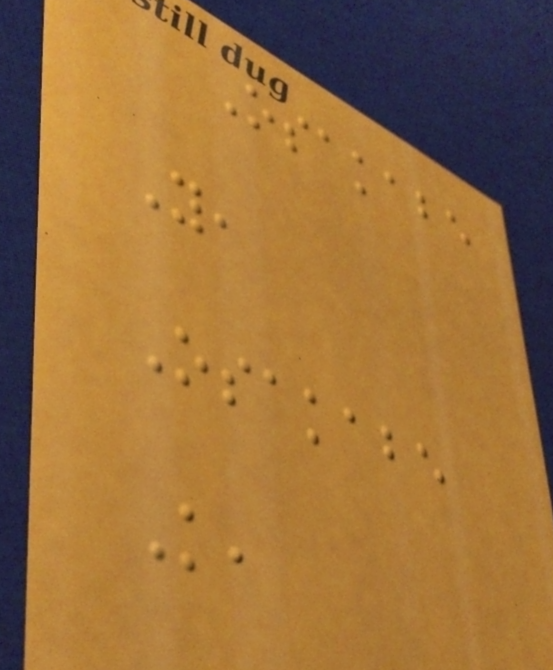Osakabe
Y,
Osakabe
K,
